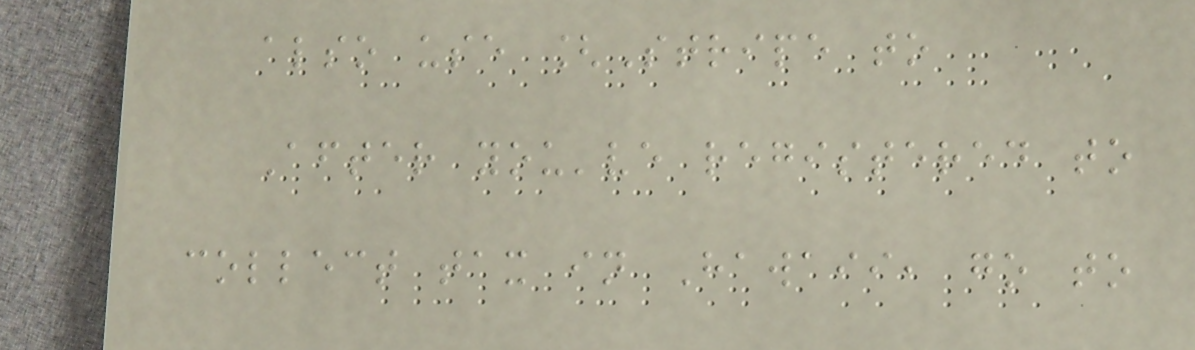also use [Stripe to
After you've registered to
collect tax in Hawaii, go to
